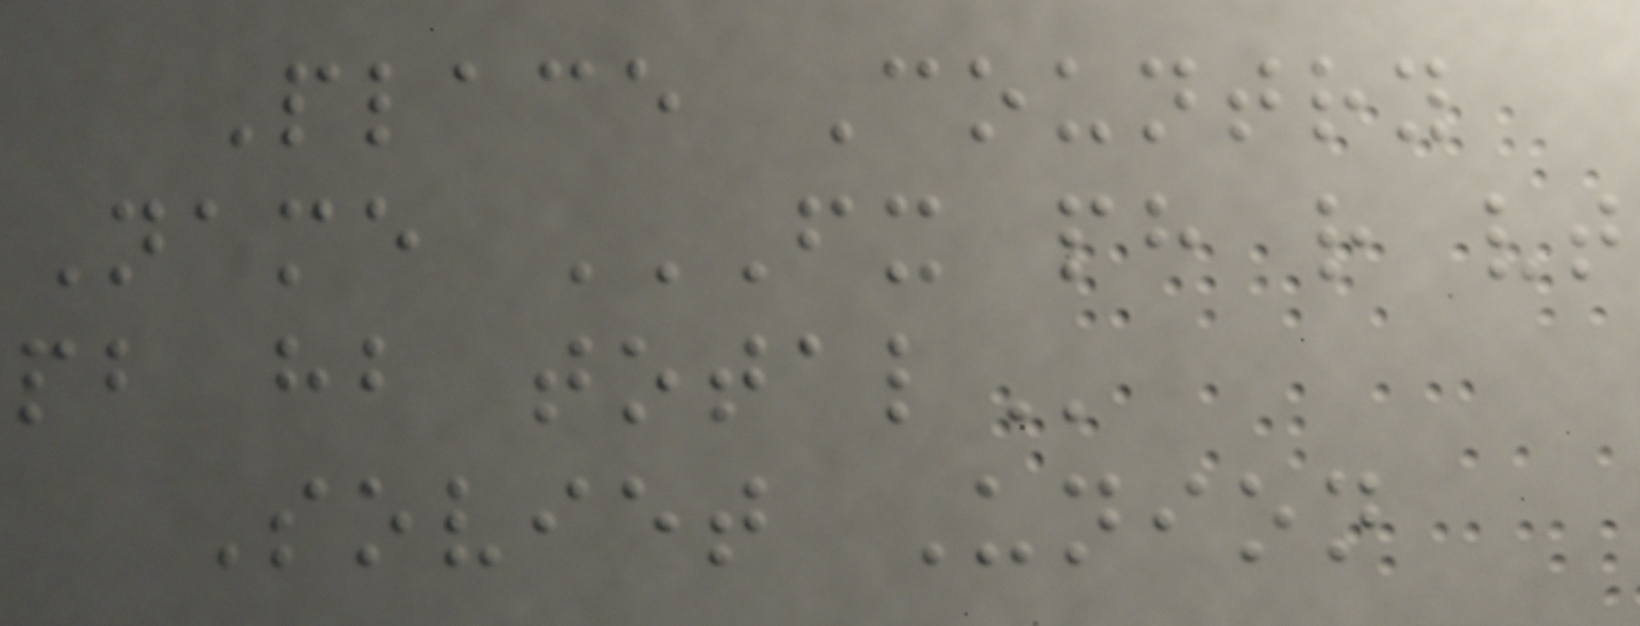Place Country
Name FX PH R VT
PB HB TOTAL
Soviet Union
